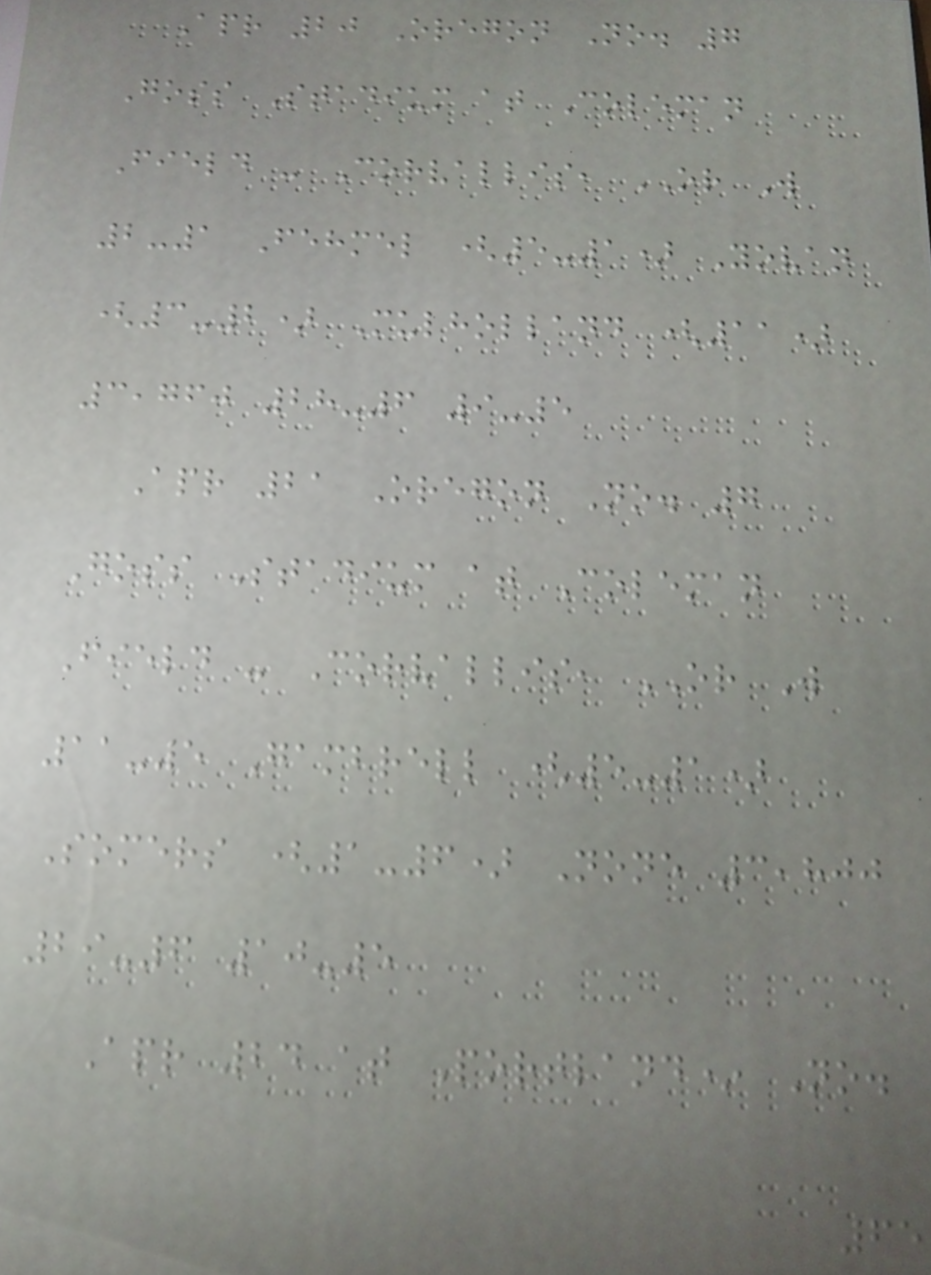Apr 20 Oregon No. 7
Goss Stadium at Coleman
Field - Corvallis, OR W
2-1 Fehmel (5-1) Yovan
(3-2) Mulholland (11)
3,760 28-6 9-5
Apr 21 Oregon No. 7
Goss Stadium at Coleman
Field - Corvallis, OR W
11-5 Gambrell (5-1)
Somers (1-6) None 3,800
29-6 10-5
Apr 24 at Portland* No.
65
